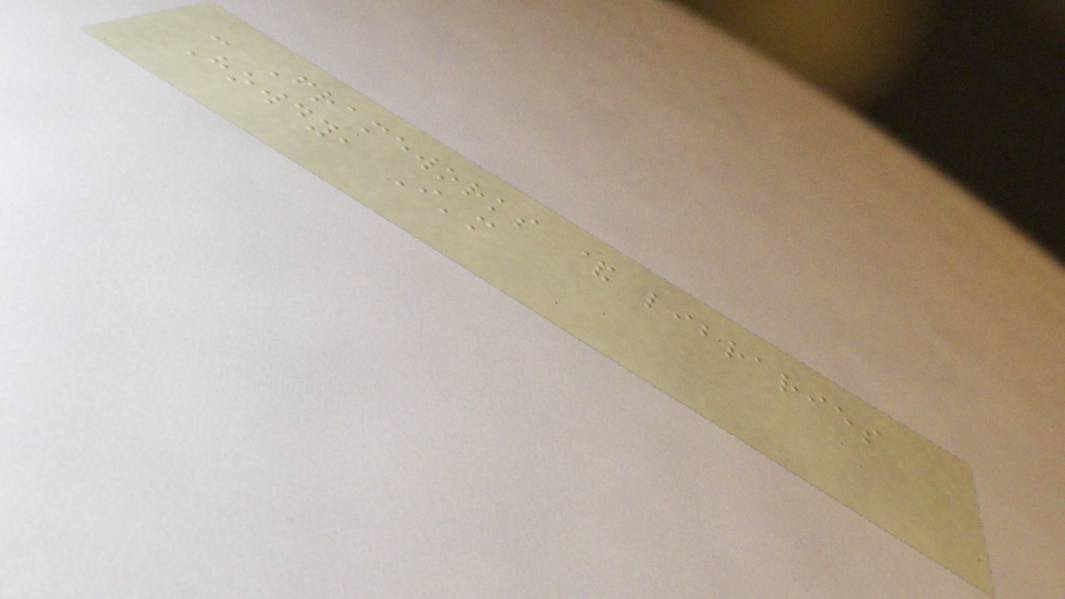- Frameworks & libraries
Howdy, I'm
